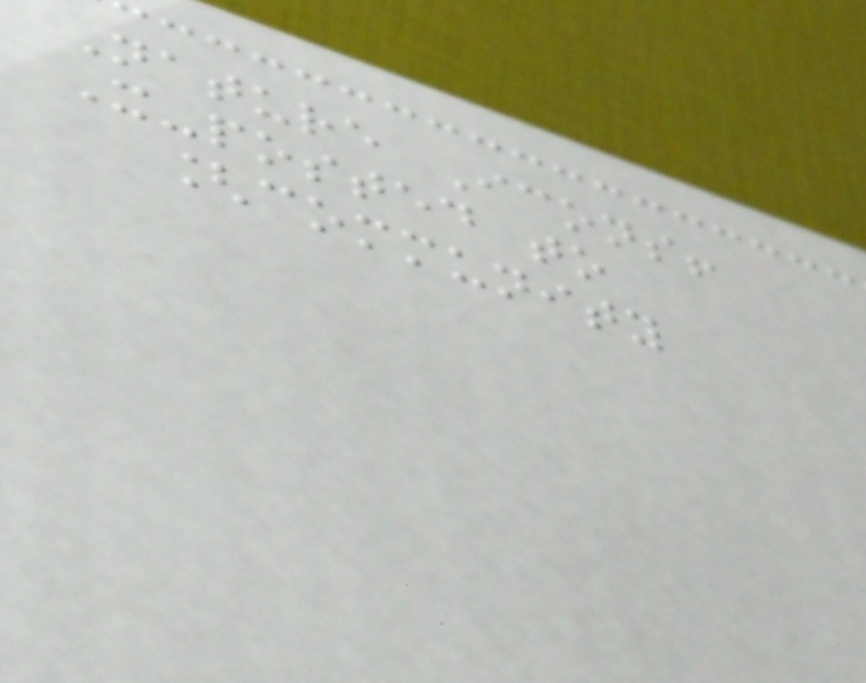Nature Icons!
X-posted to
[community
